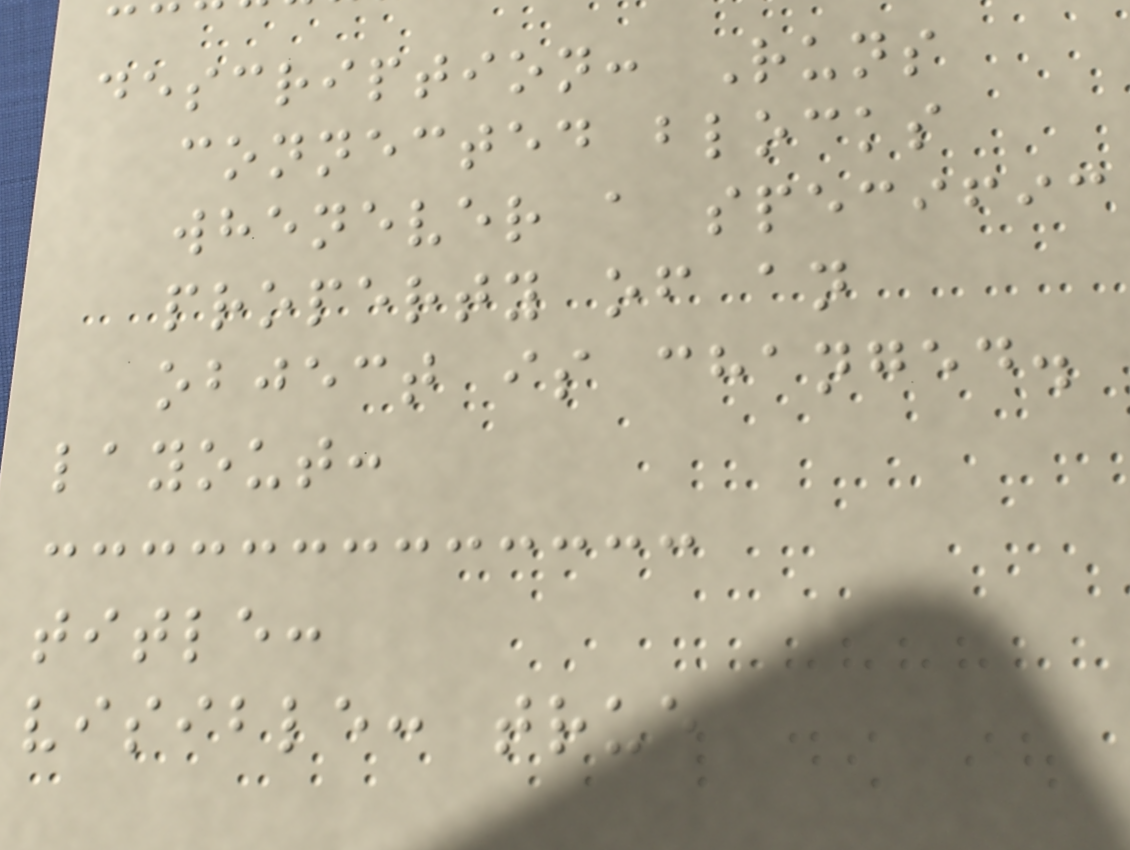description: Runs
connected blocks
whenever a specific
property of an
object is changed.
layout:
title:
visible: true
